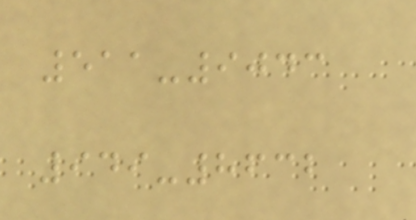511-9043
949-8632
